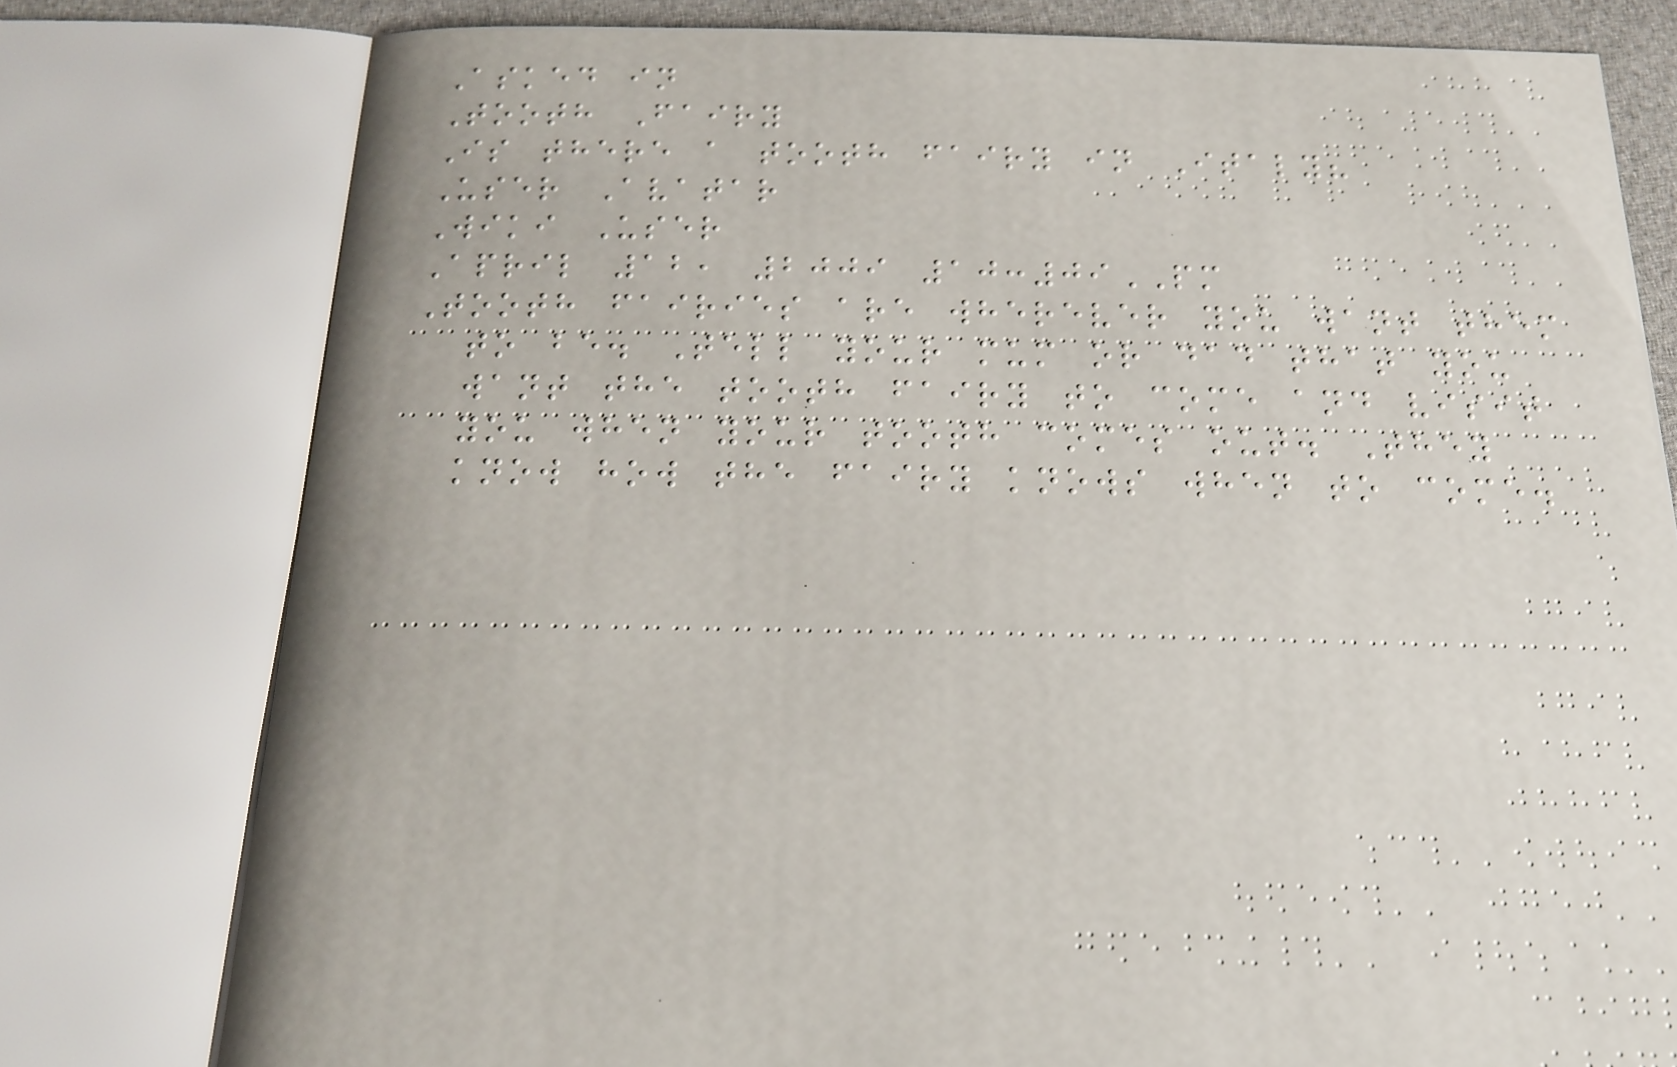Asked in
Tooth Fairy
Is there a tooth fairy in Italy?
User Avatar
Wiki User
April 12, 2009 10:09PM
Tooth fairies are wherever you want them
to be. Tell your mum or dad that you
want the tooth fairy to come and visit
you when your tooth comes out. They
know how the fairy knows when to come.
